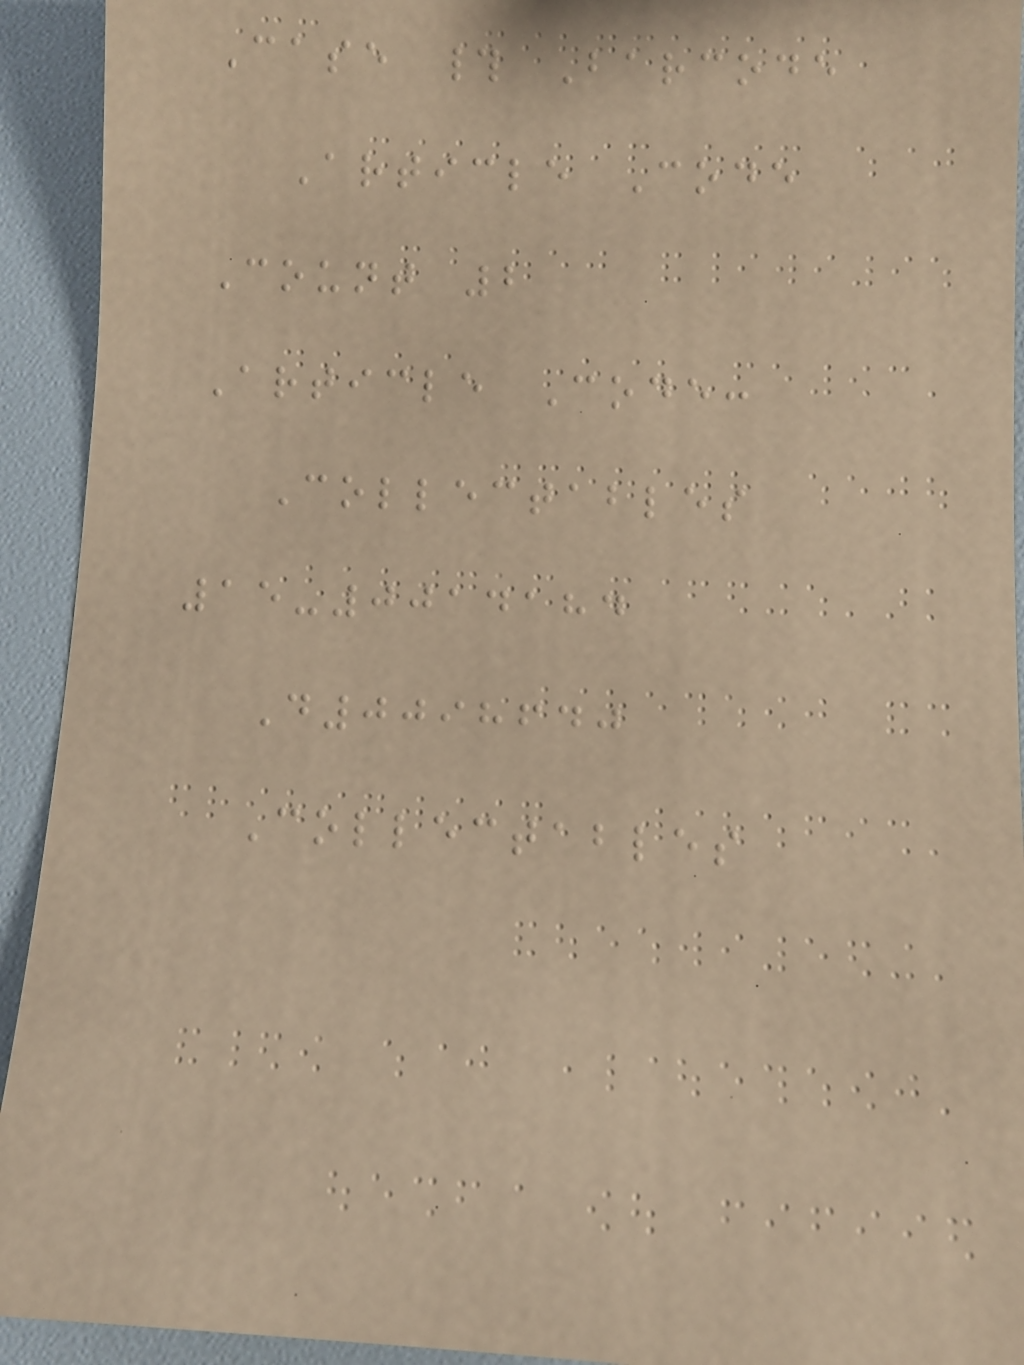Case # Barcode
Article Code
Count 2
Article Code:
Collectables
15-0014184
D0098640
Collectables
